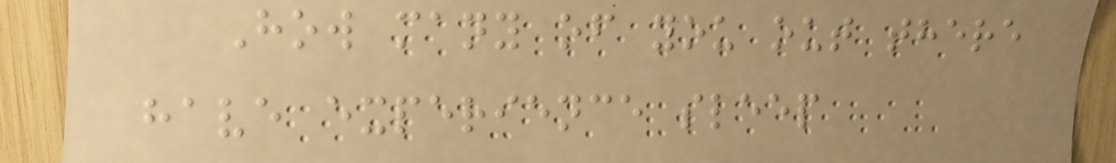How many of you out there
have experience sleep
